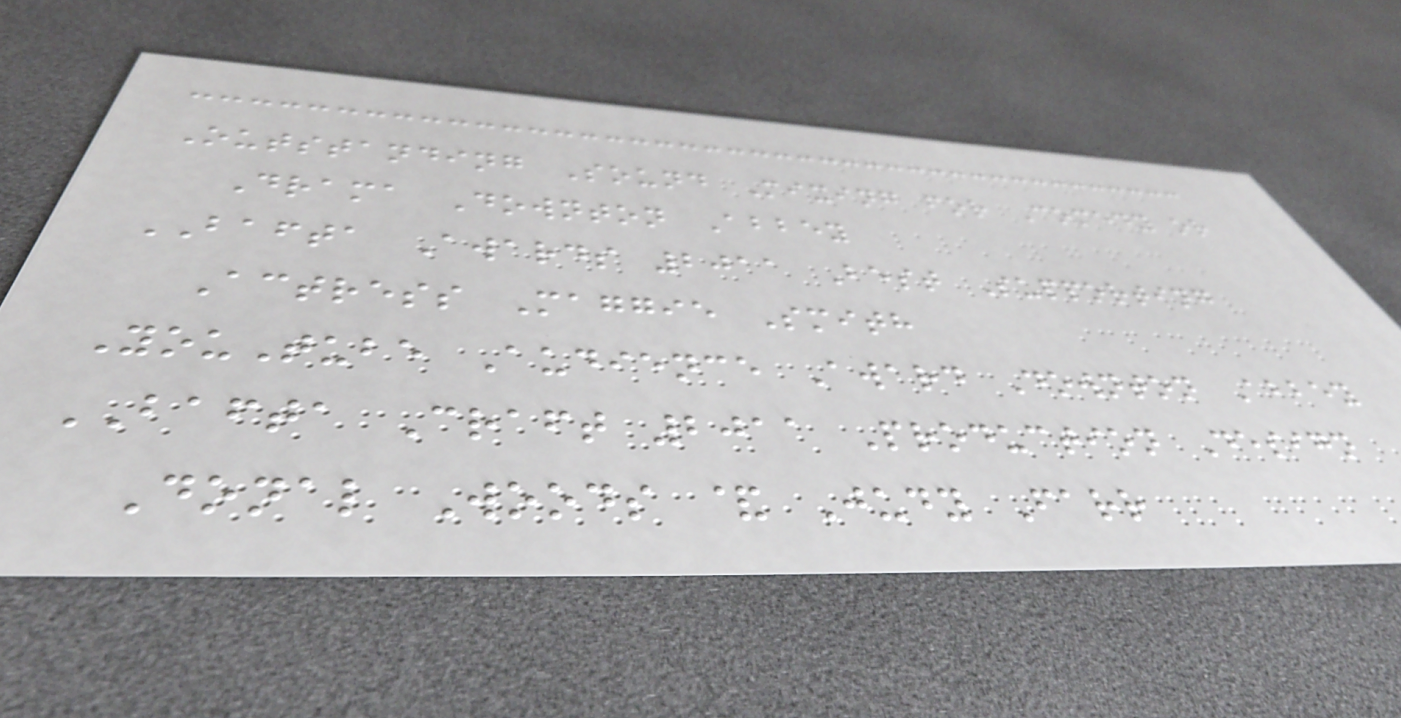Outstanding Sound Mixing for Comedy or
Drama Downton Abbey
BAFTA Awards 2011 Best Supporting
Actress Maggie Smith
YouTube Audience Award Downton Abbey
BAFTA Craft 2011 Production Design
Donal Woods & Judy Farr
